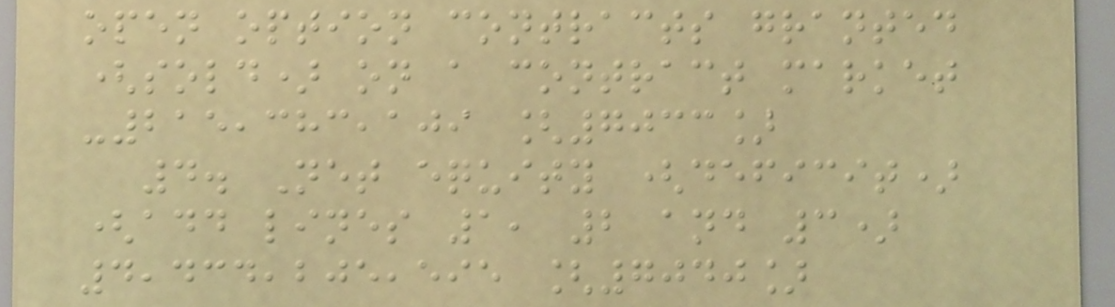open option contracts granted
(sold) on a contract market
-215,383,109 [7033]
4. Net equity (deficit)
(add lines 1, 2 and 3)
4,434,205,595 [7040]
